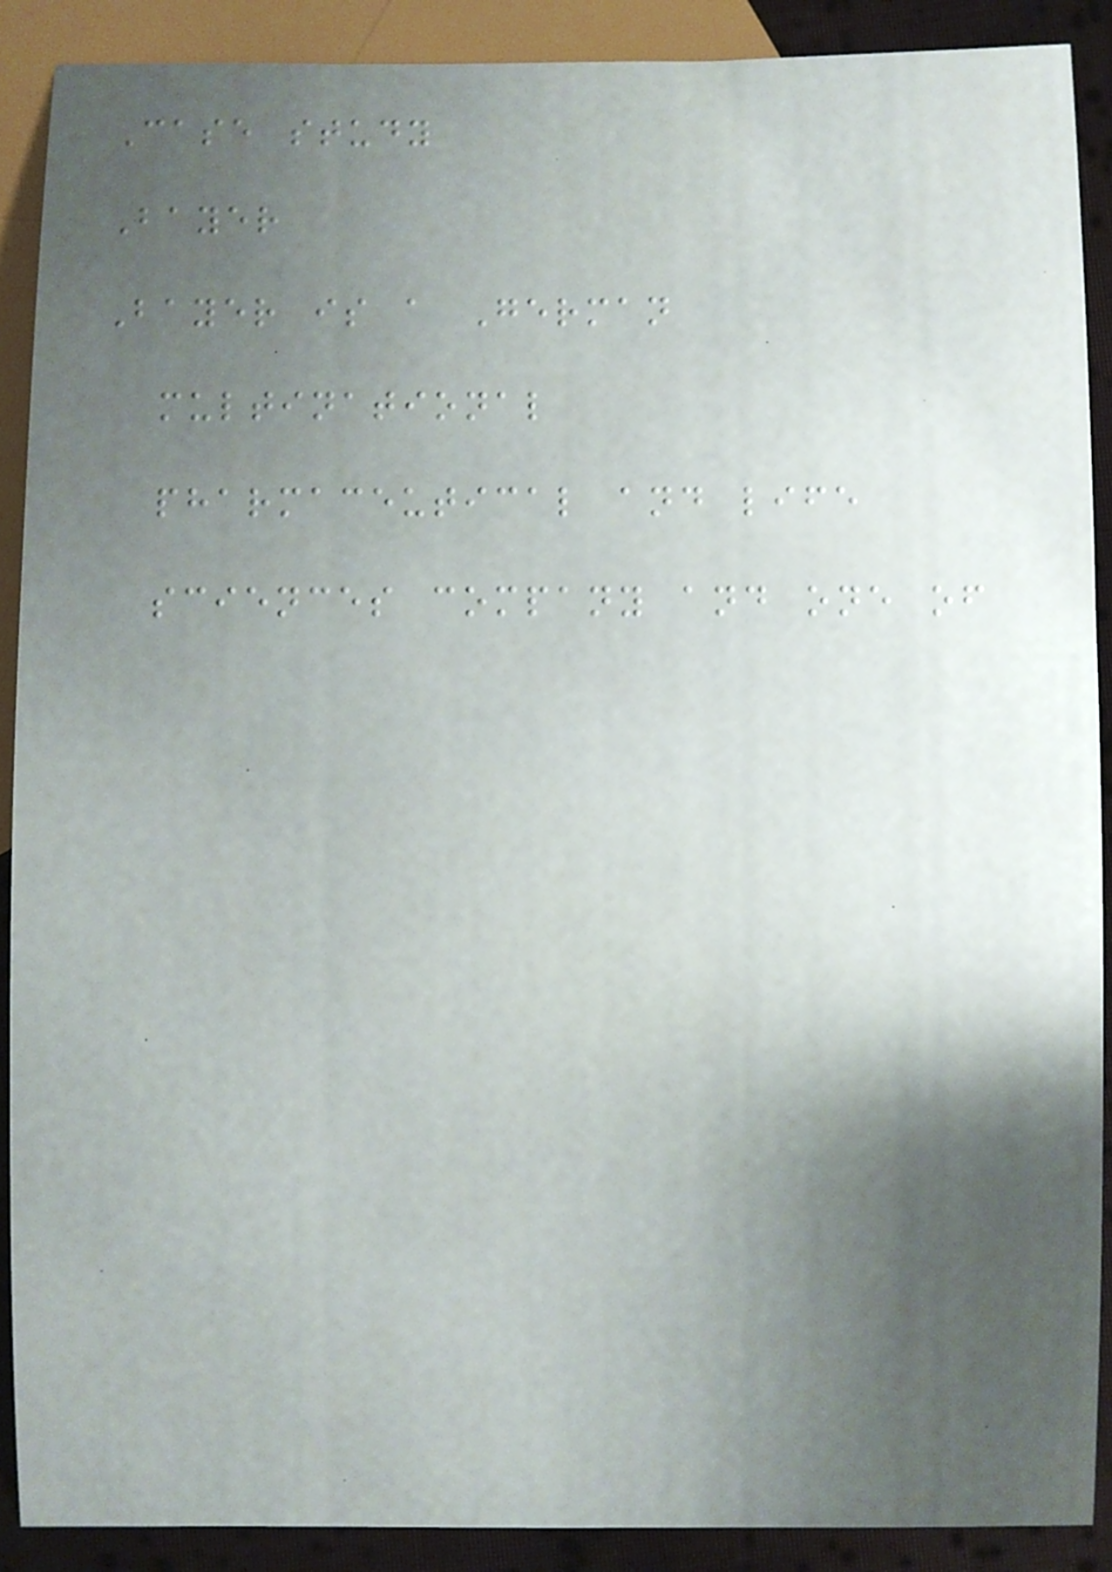Case study
Bayer
Bayer is a German
multinational
pharmaceutical and life
sciences company and one of
